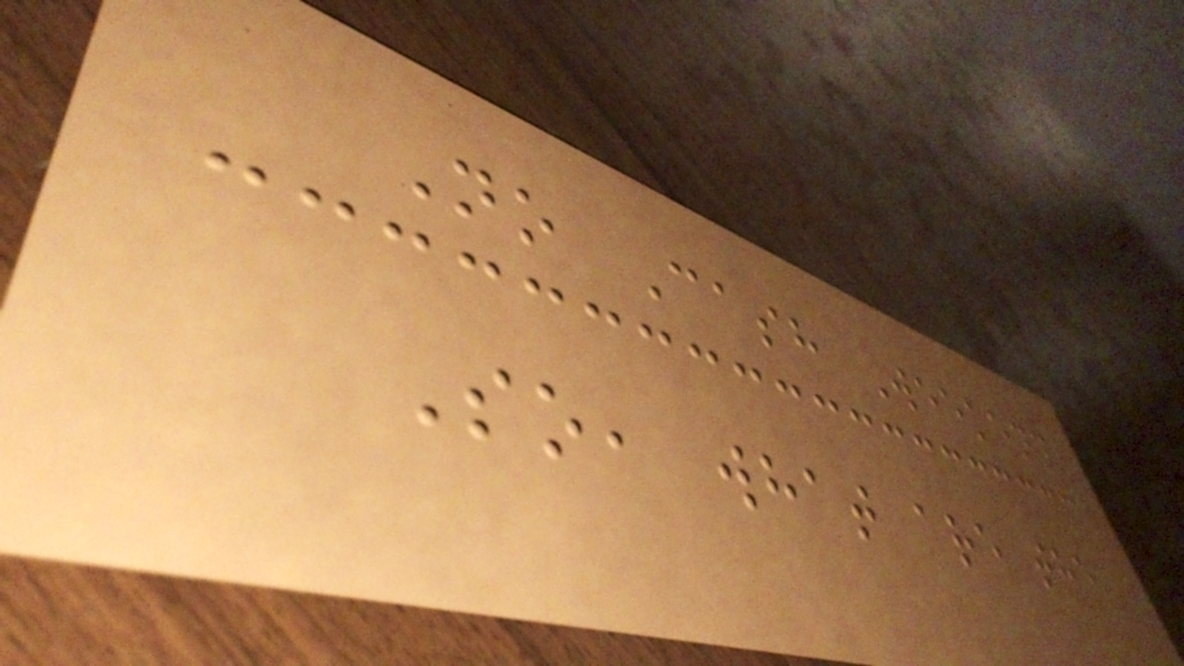No Cash Weekend
So, what are the
